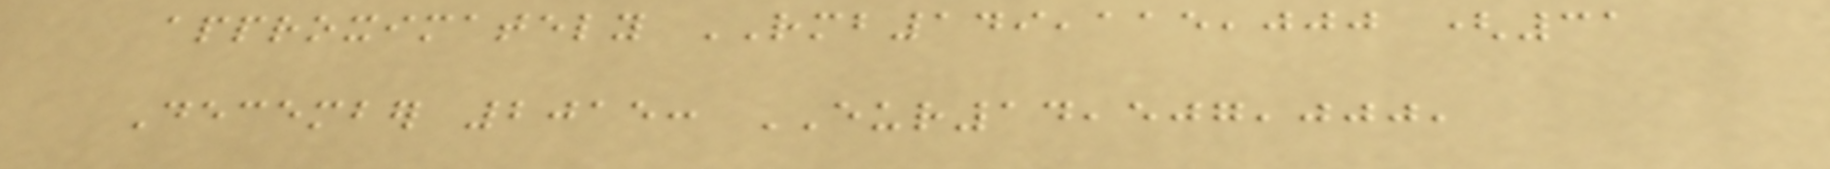approximately RMB149,115,000 (31
December 2015: EUR14,507,000,
